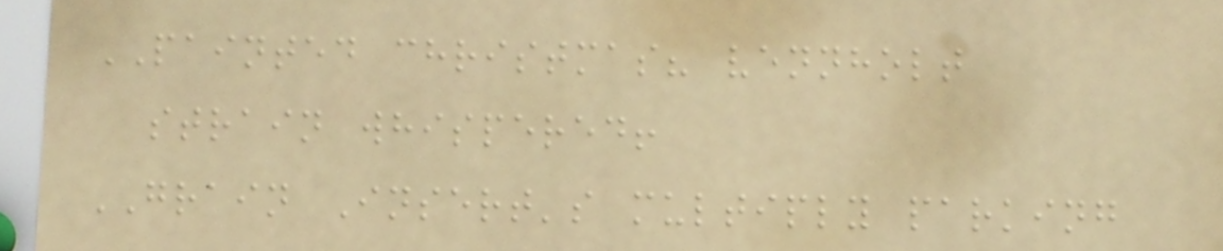PAINTED christmas? vennholt
strain whispered!
GRAIN Insert's multiply parking
